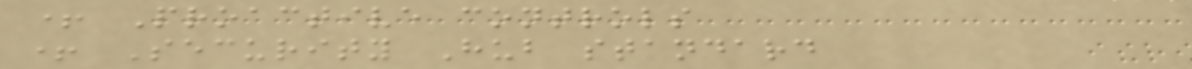+ Proactive controls
+ Security Hub standard
